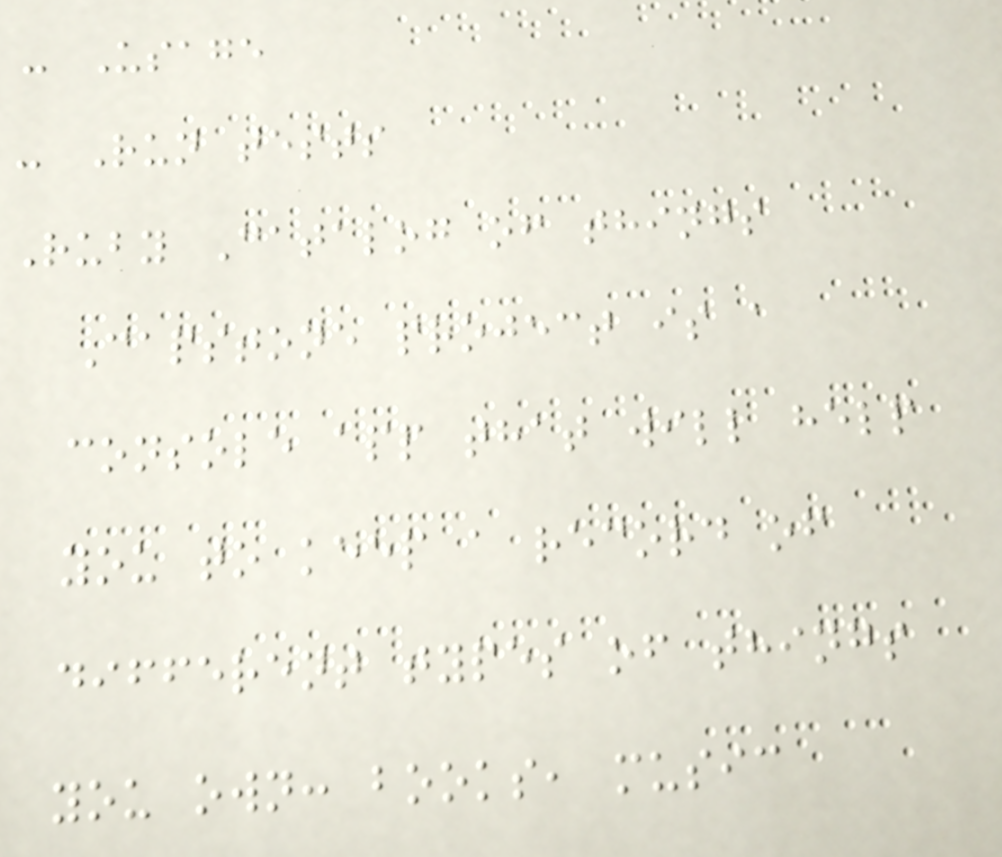- Usage
- Run tests
Ruby Catalog of things
Capstone project is a
console app that will help
you to keep a record of
different types of things
you own: books, music
